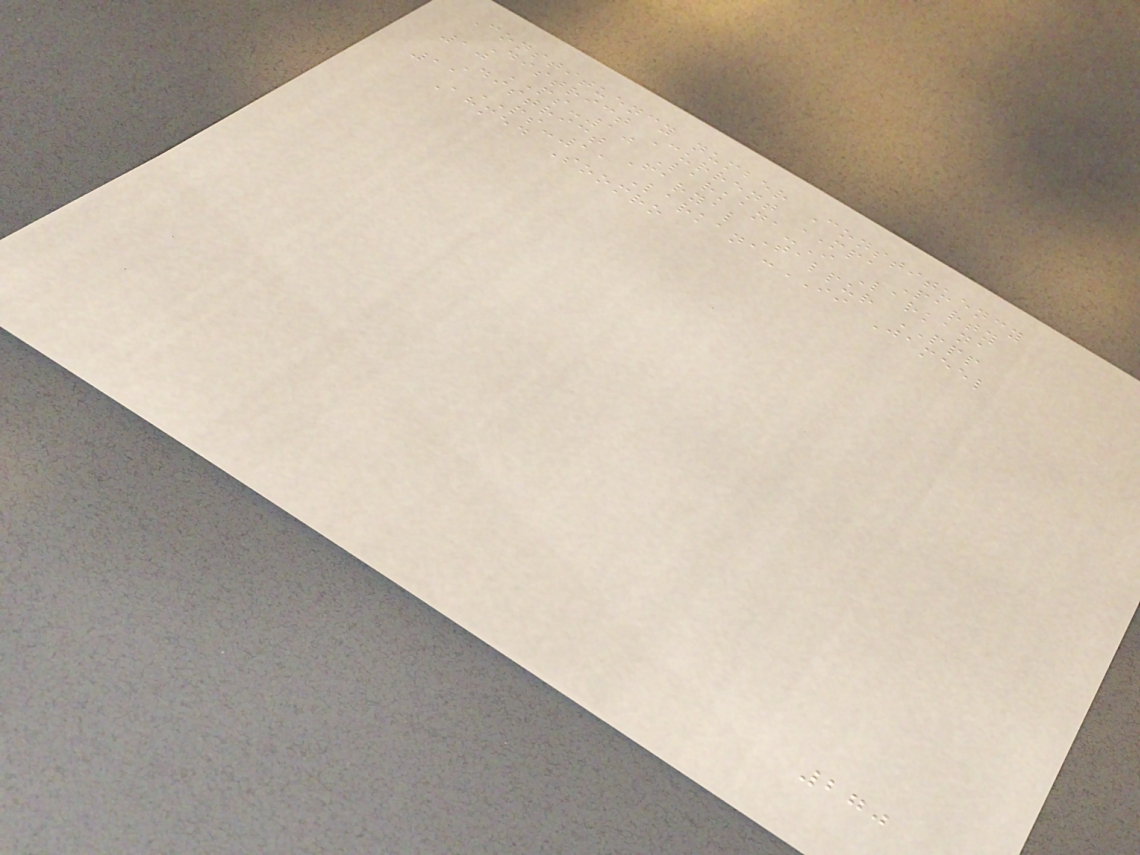Constituency number Constituency
District Current MPA Party
10 PS-10 Larkana-I Larkana
District Faryal Talpur PPP
11 PS-11 Larkana-II Jameel
Ahmed Soomro
270
